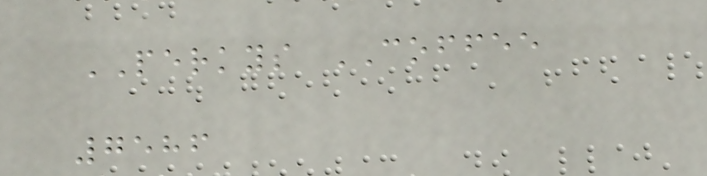PERKYS COFFEE
7586
